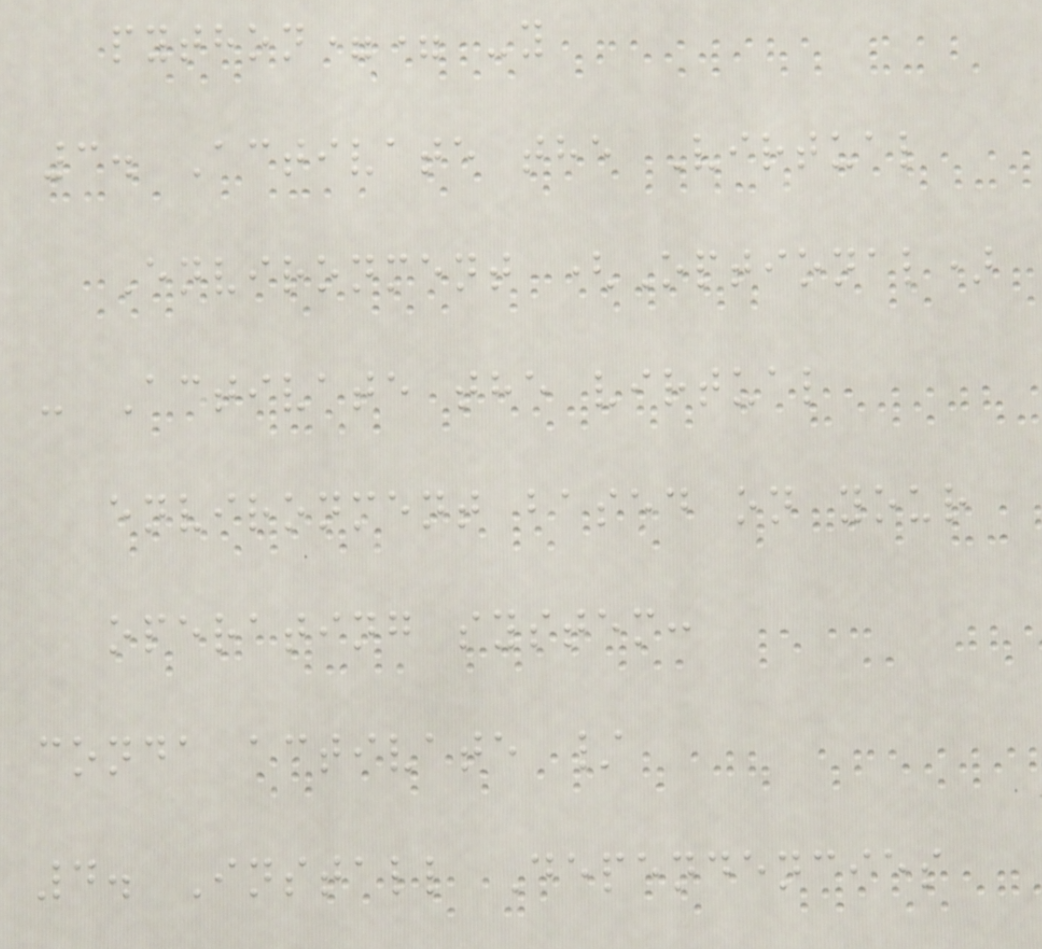python== -y
3. Activate the Virtual
Environment (Optional)
- Activate the virtual
environment based on your
operating system:
conda activate /
4. Install Dependencies
